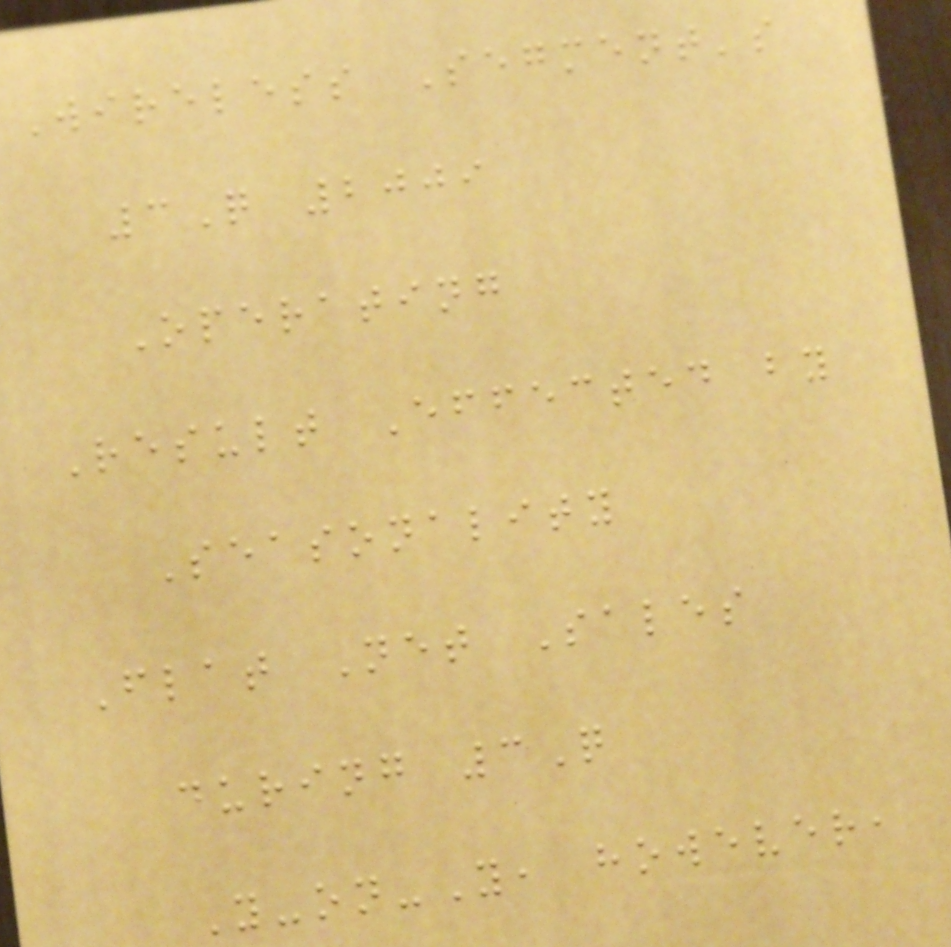Wireless Segment's
3Q 2009
Operating
Result Effected by
Seasonality
Flat Net Sales
during 3Q
Y-on-Y, however,
